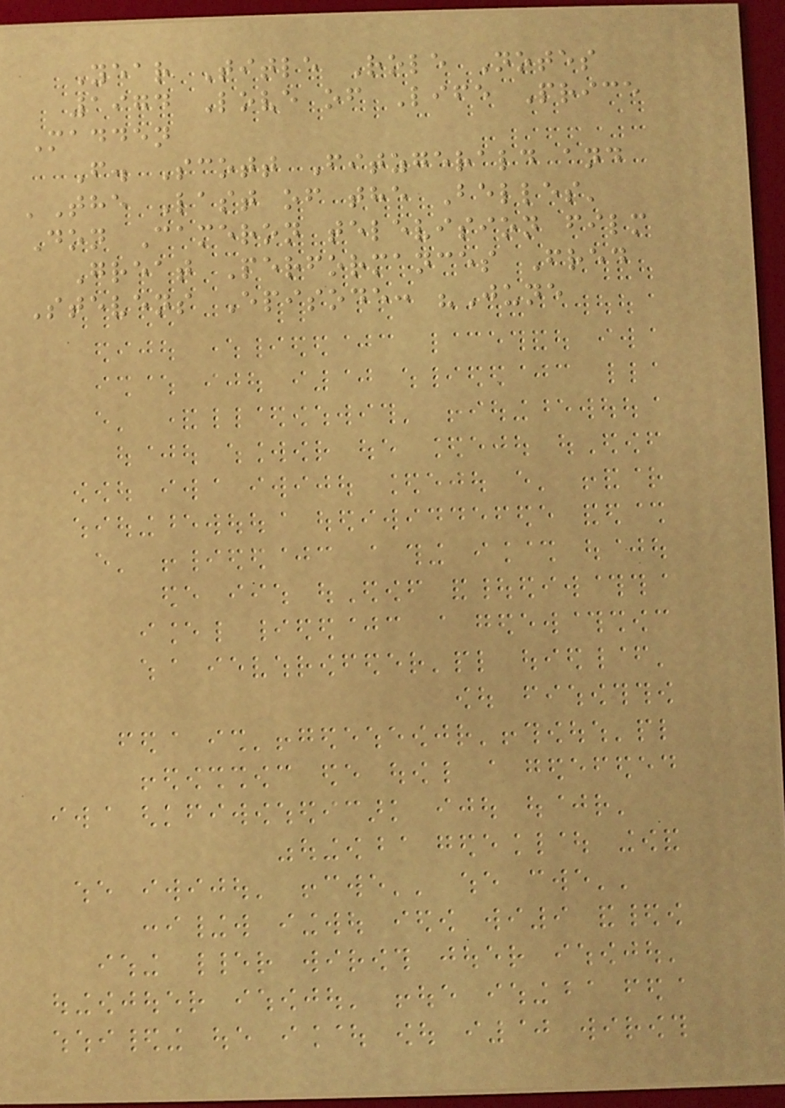Year Title Role Notes
1974 Love of Life Price
Madden
F. Scott Fitzgerald and
'The Last of the Belles'
Don Cameron television film
Great Performances Fred
Stevens Episode: "June
